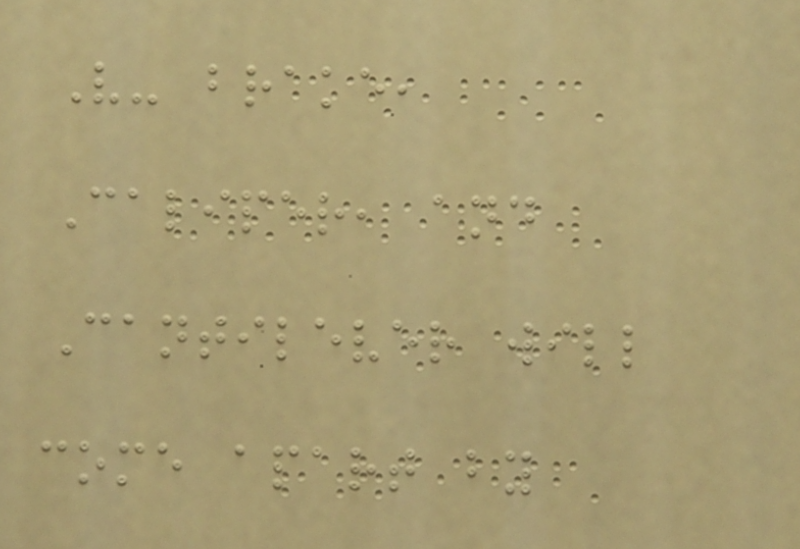V- brake,
Caliper, and
Cantilever will
come apart by
